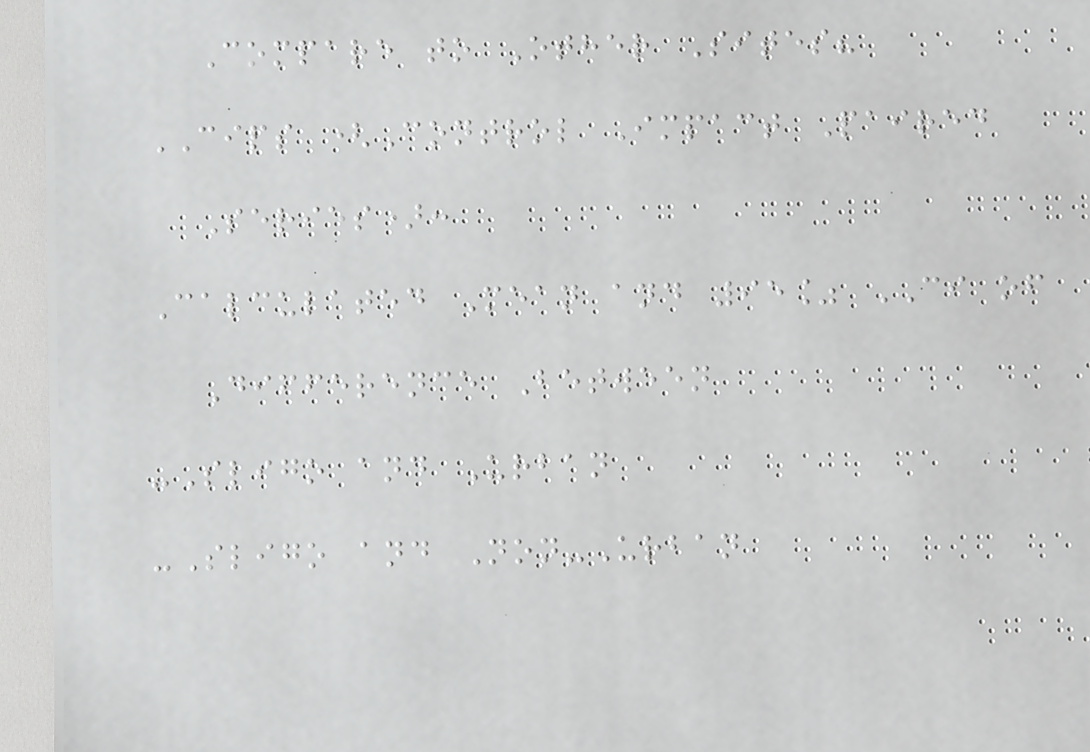Compare to Other Sites?
CIPS (Control Impact Paired
Series):
Calculated Mean and 95% CI of
Difference Between
-Sligo and Urban
-Sligo and Non-Urban
